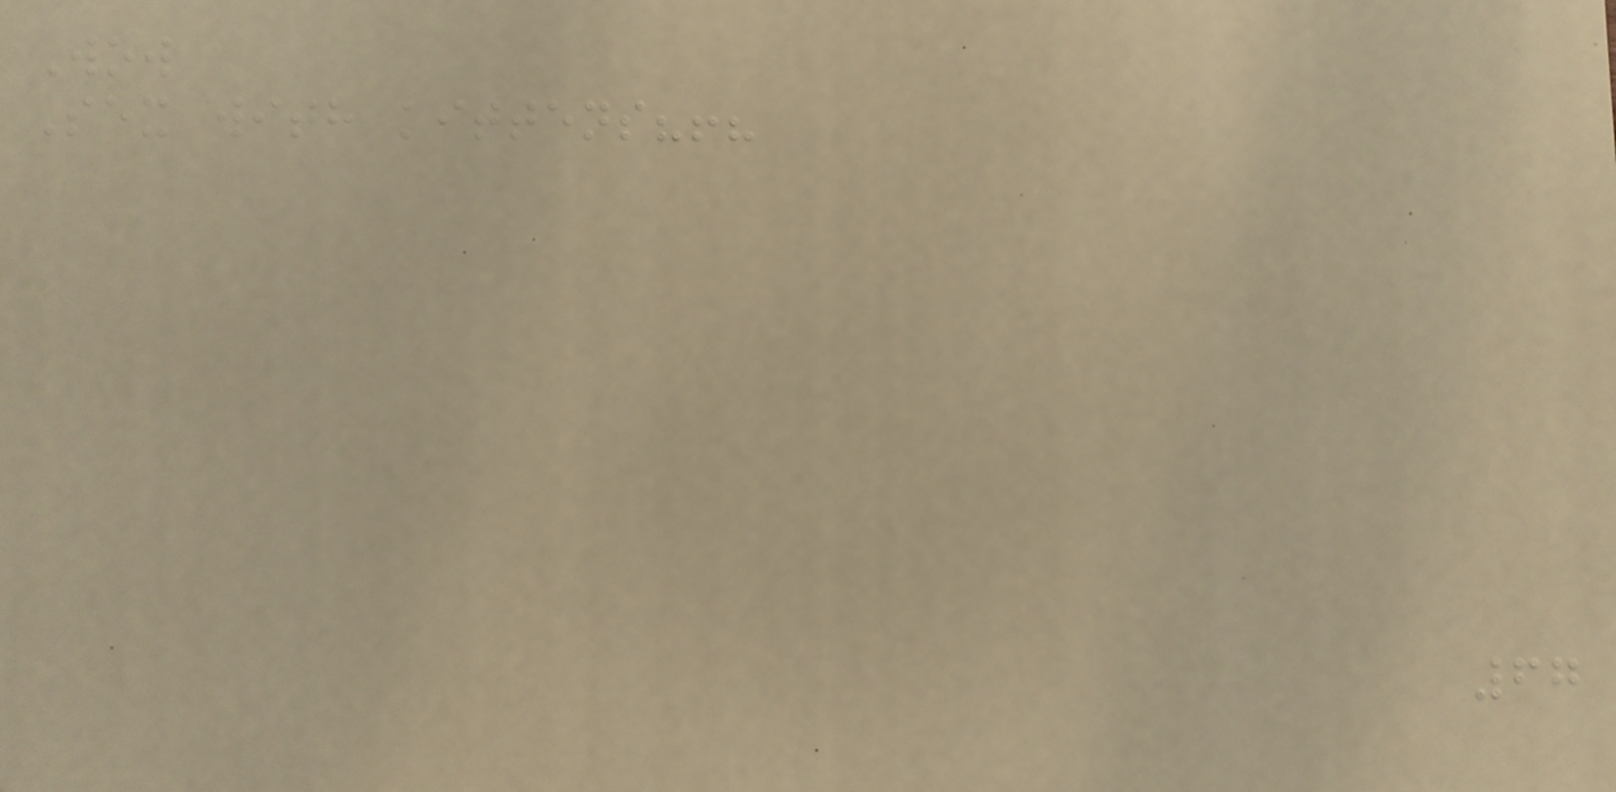Wow
Sex with kittens?!?
67
